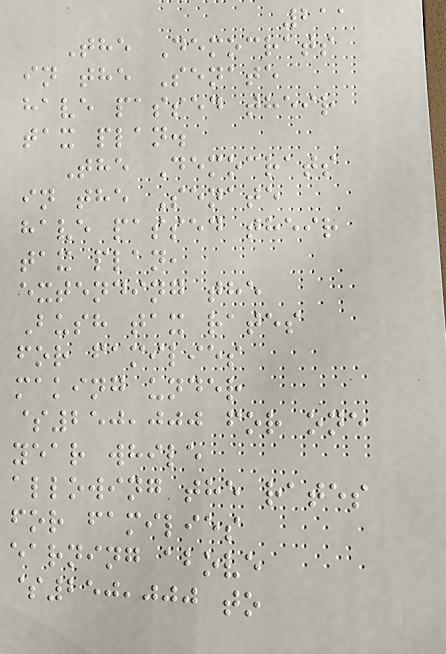211
The Democrats
in the Senate
have passed their
tax plan.
The Democrats
in the Senate
have passed their
tax plan,
extending the
Bush tax rates
for families
making under
$250,000 for one
year while
allowing the rates
for families
earning above
$250,000 to
